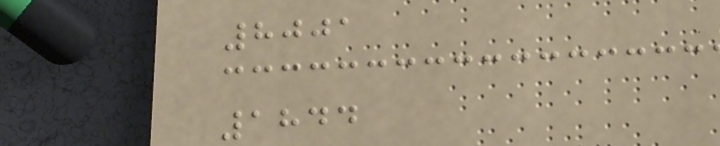8001
1844
